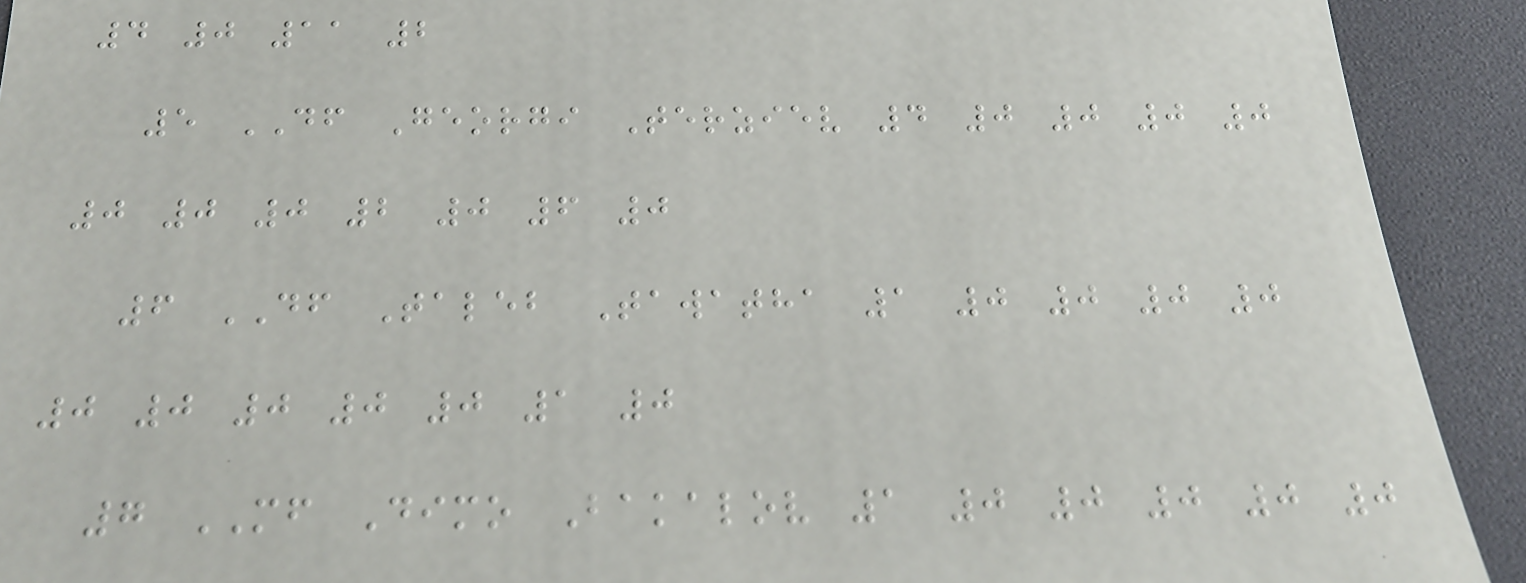4 0 11 2
5 DF Georgi Terziev 4 0 0 0 0
0 0 0 2 0 6 0
6 DF Taleb Tawatha 1 0 0 0 0
0 0 0 0 0 1 0
7 MF Dimo Bakalov 1 0 0 0 0 0
